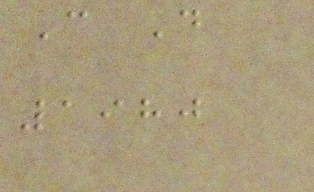C D
1980
